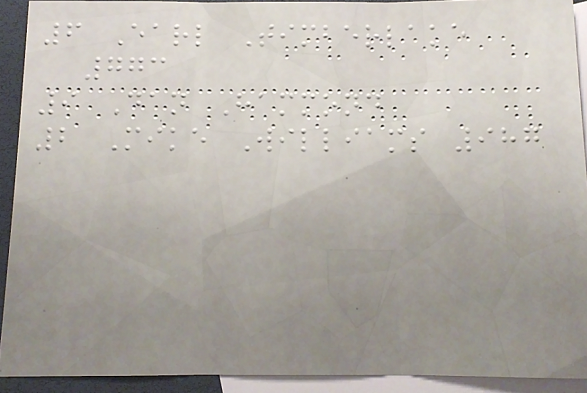6 Earl Timberlake
773
9 Dan Hammond
2 Mike Williams 987
